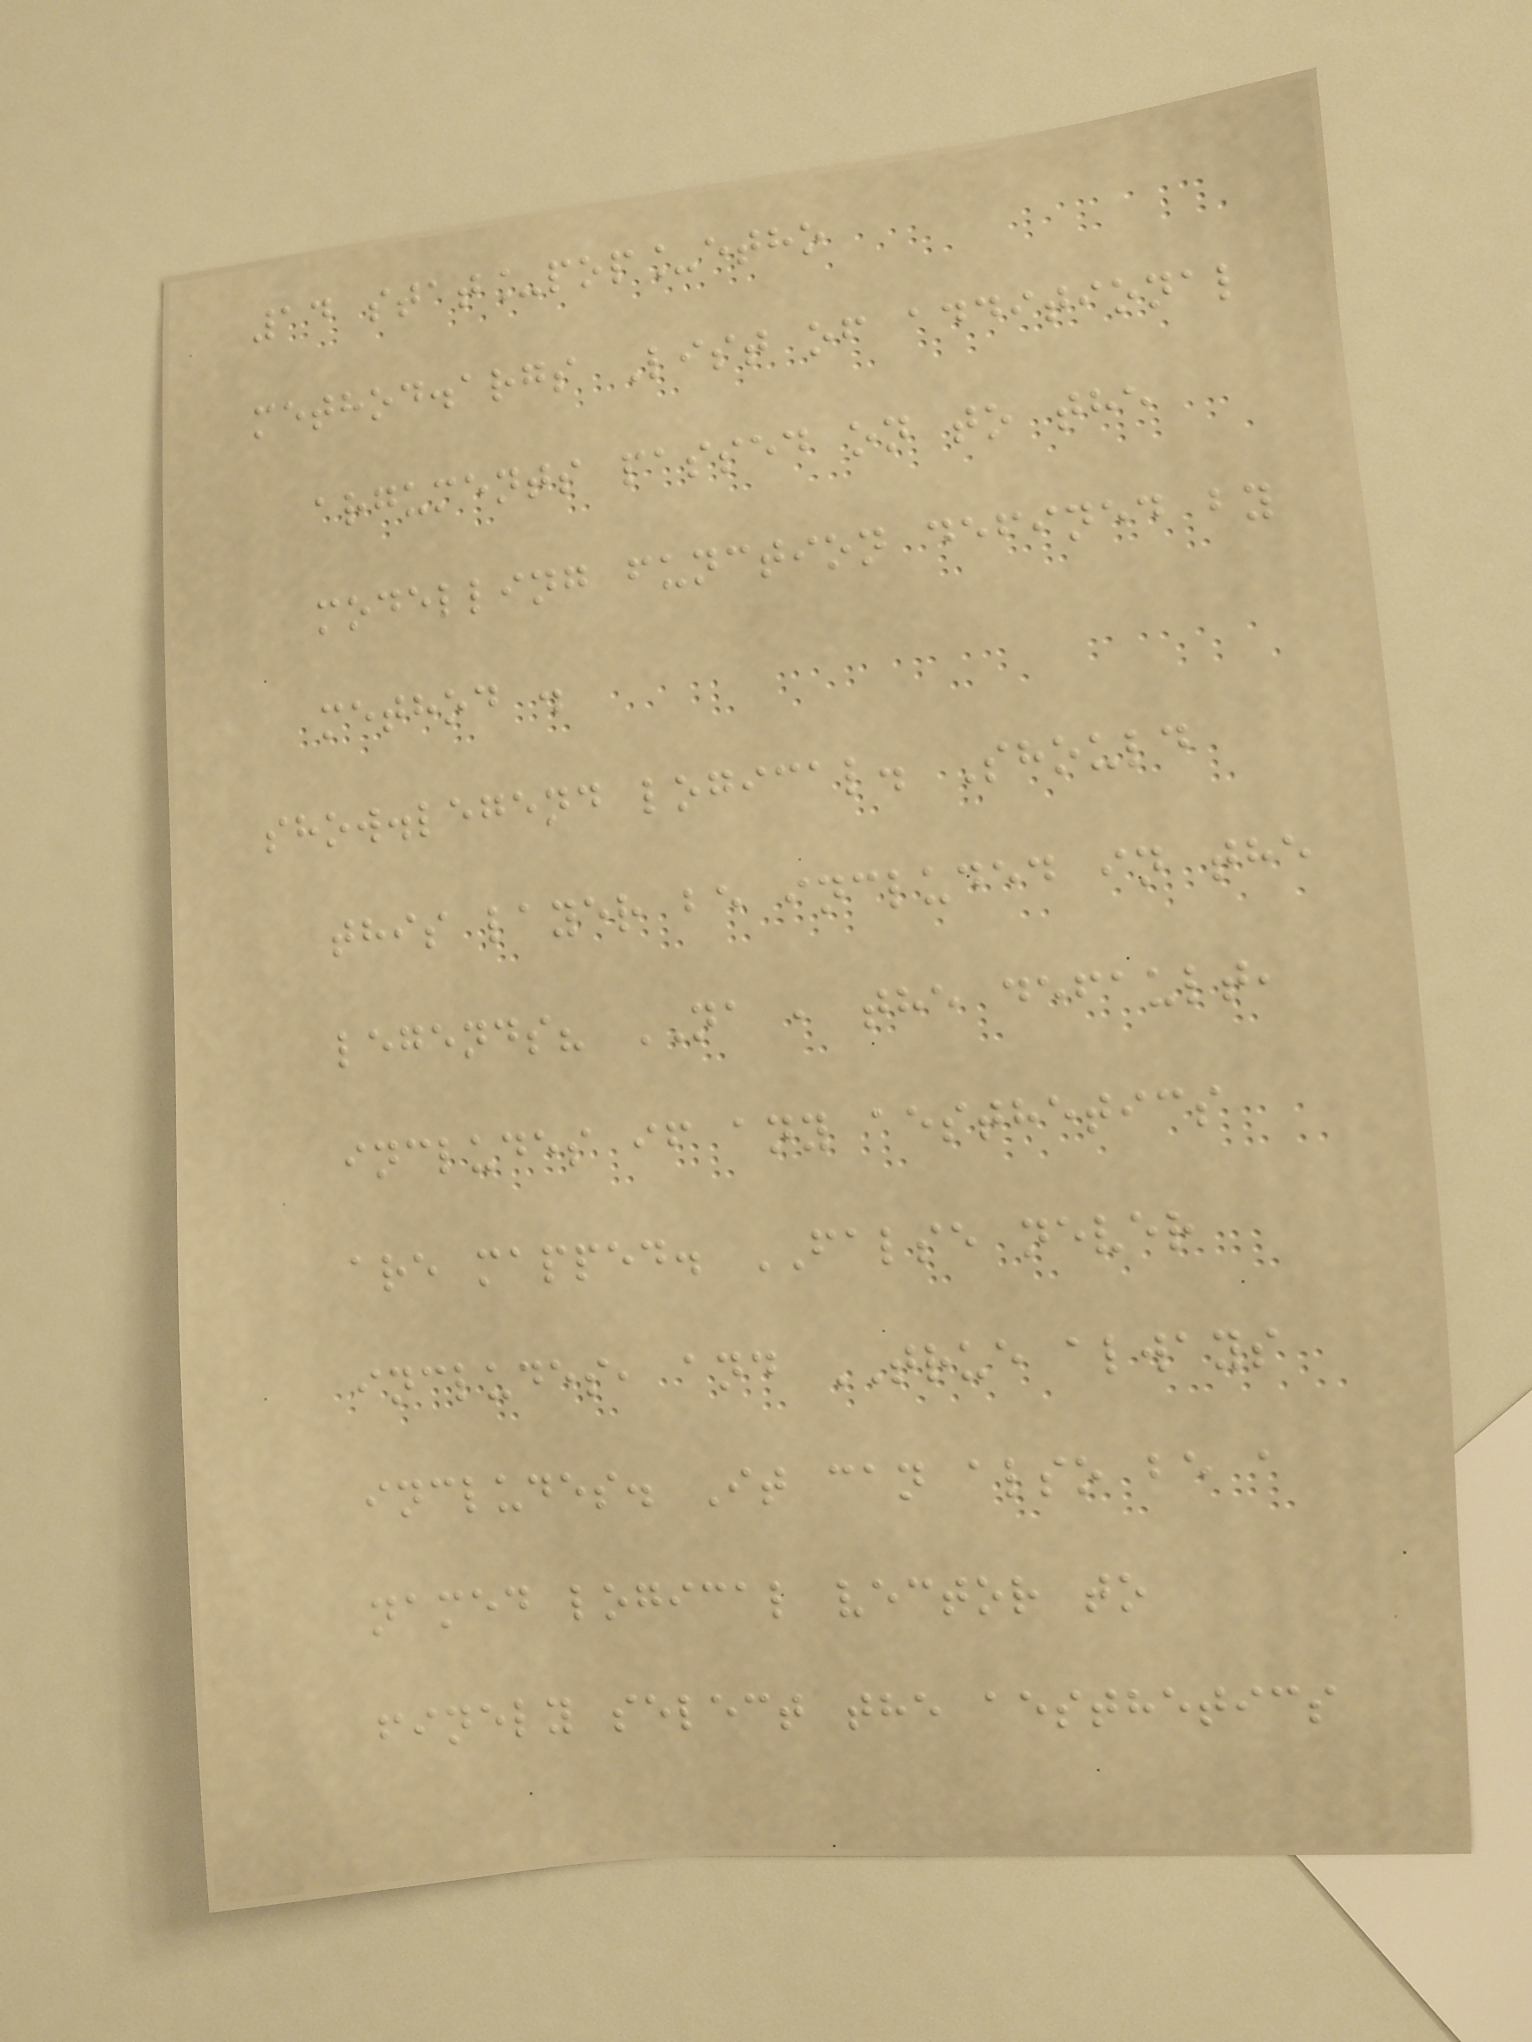14 stat_pop_etho
method.args List of additional
arguments passed on to the
modelling function defined by
method .
show.legend logical. Should
this layer be included in the
legends? NA , the default,
includes if any aesthetics
are mapped. FALSE never
includes, and TRUE always
includes. It can also be a
named logical vector to
finely select the aesthetics
